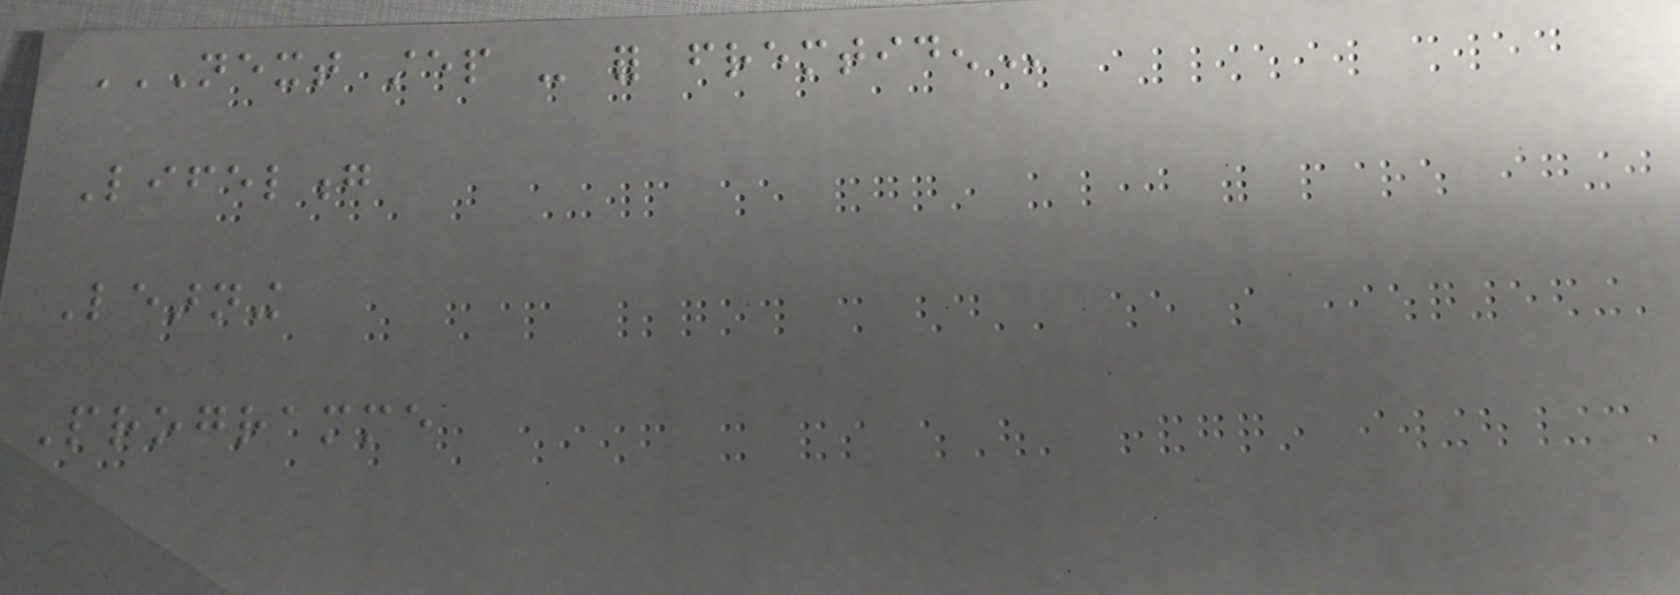NEXT STEP - FOR FREMTIDEN
Lifelong
Learning
Programme
